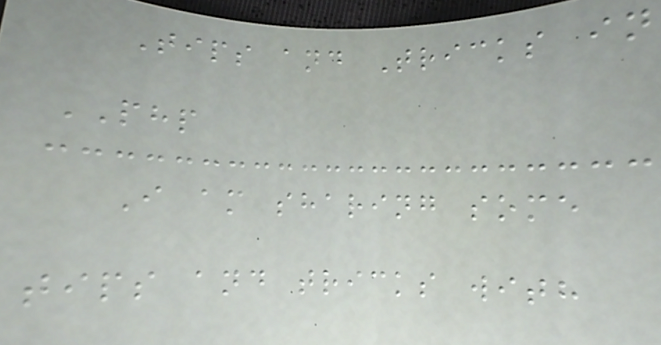Tips and Tricks in
PHP
I am sharing some
tips and tricks with
